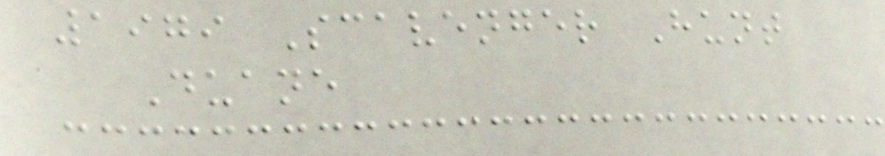1979 Scavenger Hunt
Duane
